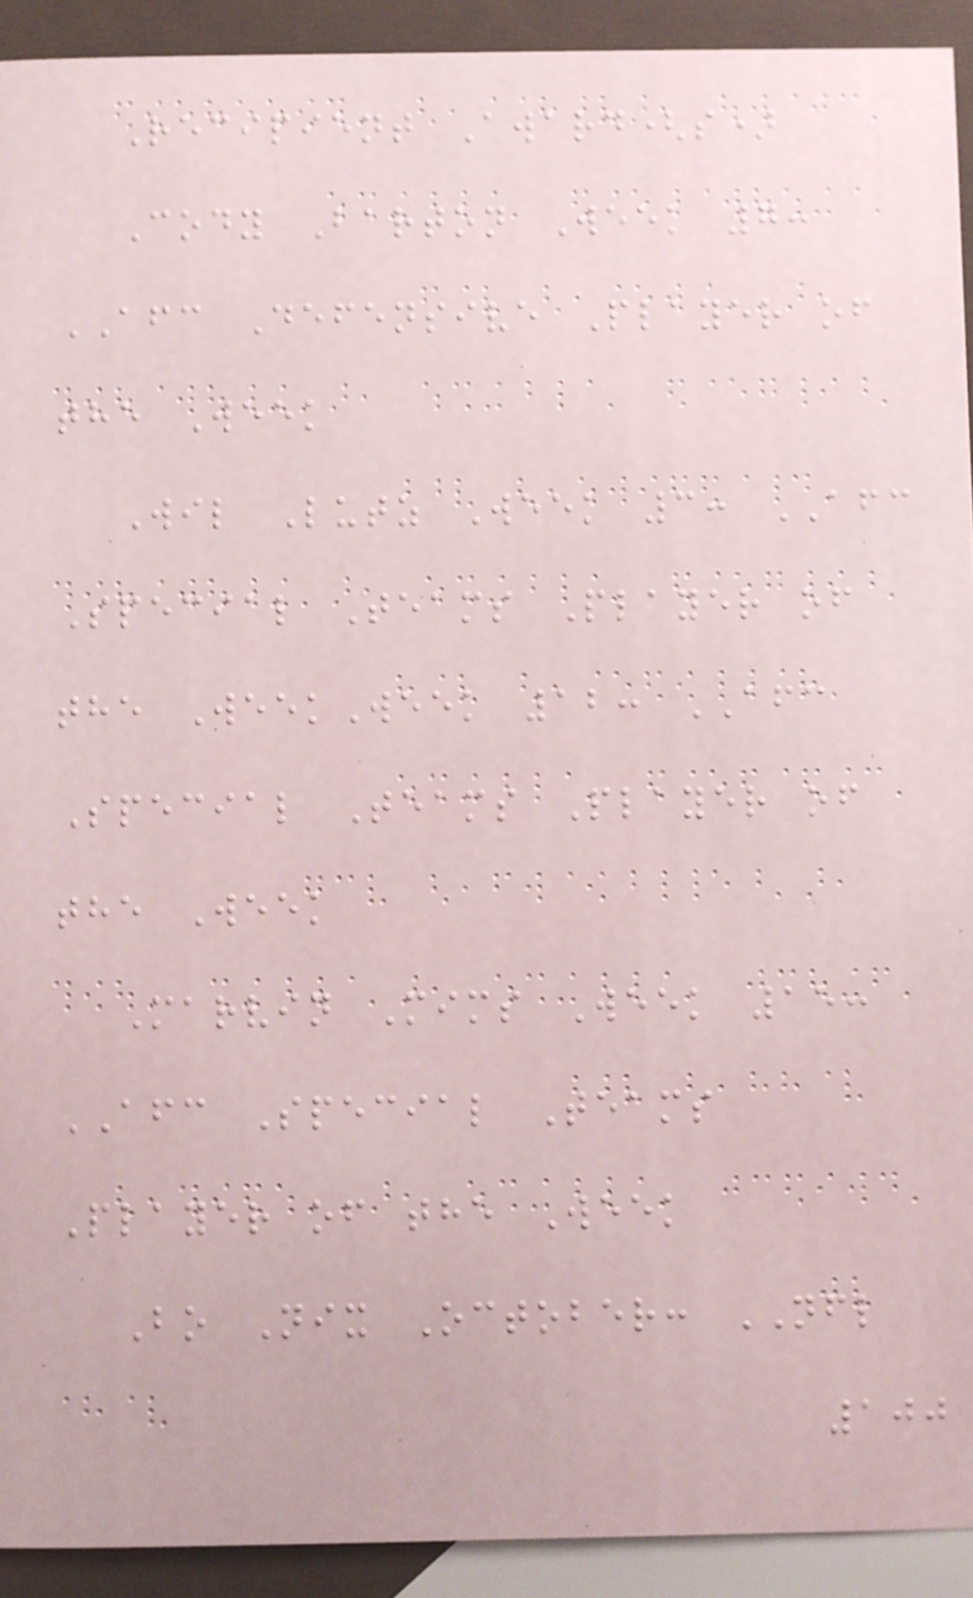Recipient Award(s)
Cody Barton Week 7:
AFC Defensive Player of
the Week
Wil Lutz Week 3: AFC
Special Teams Player of
the WeekWeek 12: AFC
Special Teams Player of
the Week
Marvin Mims Week 15:
AFC Special Teams
Player of the Week
Bo Nix October: NFL
100
